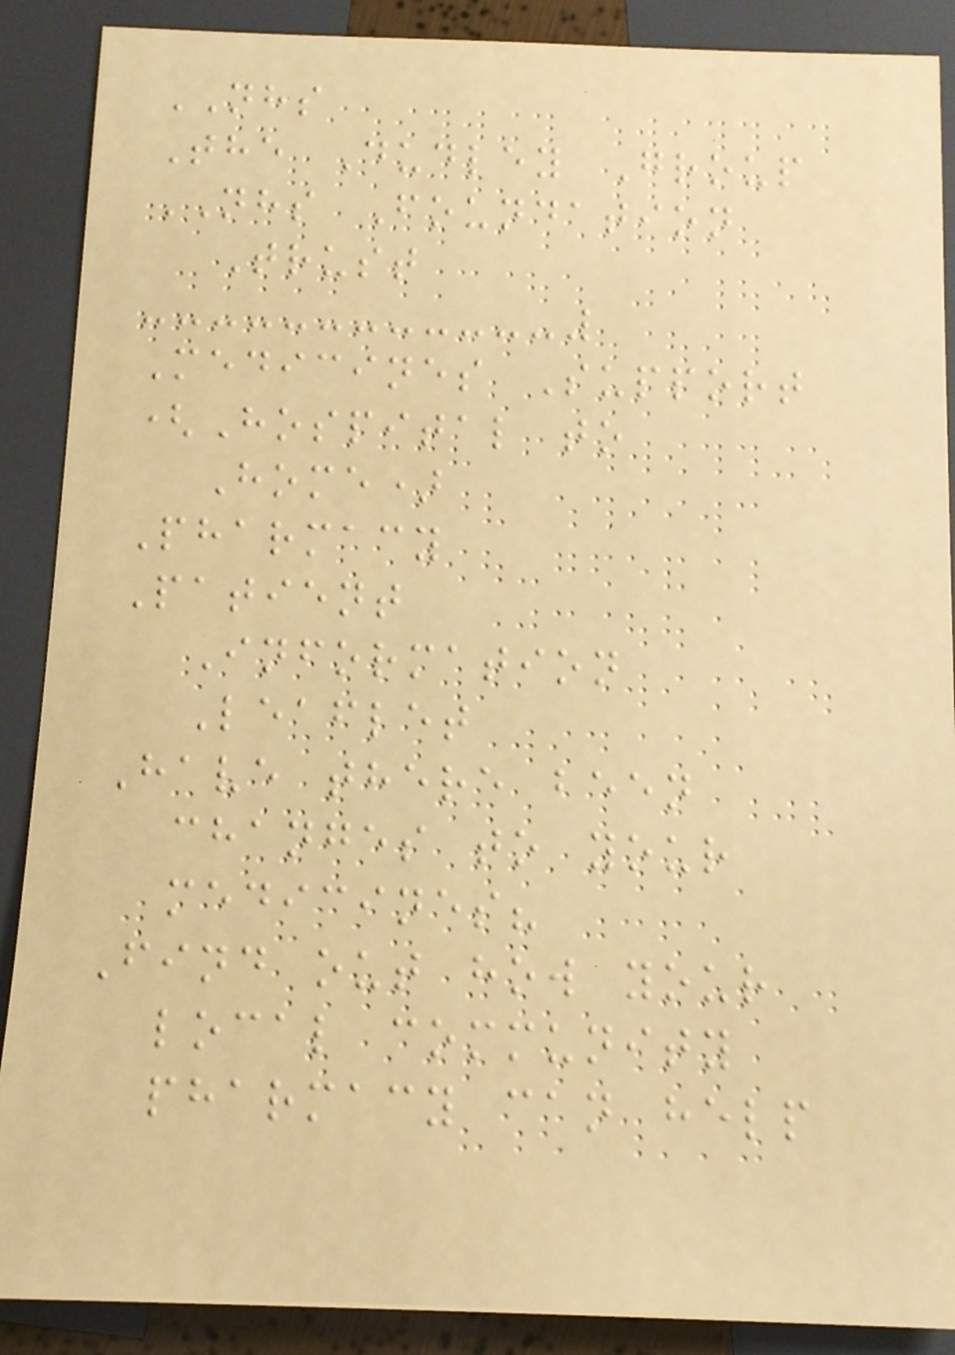NHS
The Dudley Group
NHS Foundation
Trust
Medicines Support
(Hospital to
Home)
Pharmacy
Patient
Information
Leaflet
Have there been
changes to your
medicines?
Find out how your
local community
pharmacy can help
